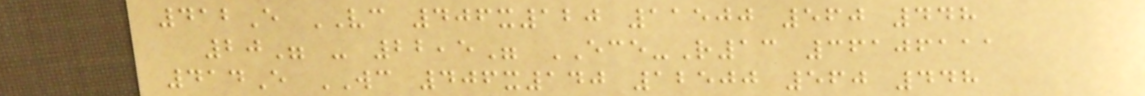412E VC 406x120 11500 560 448
20" - 22,5" ECE-R13 36106111
414E WC 406x140 12500 560 448
